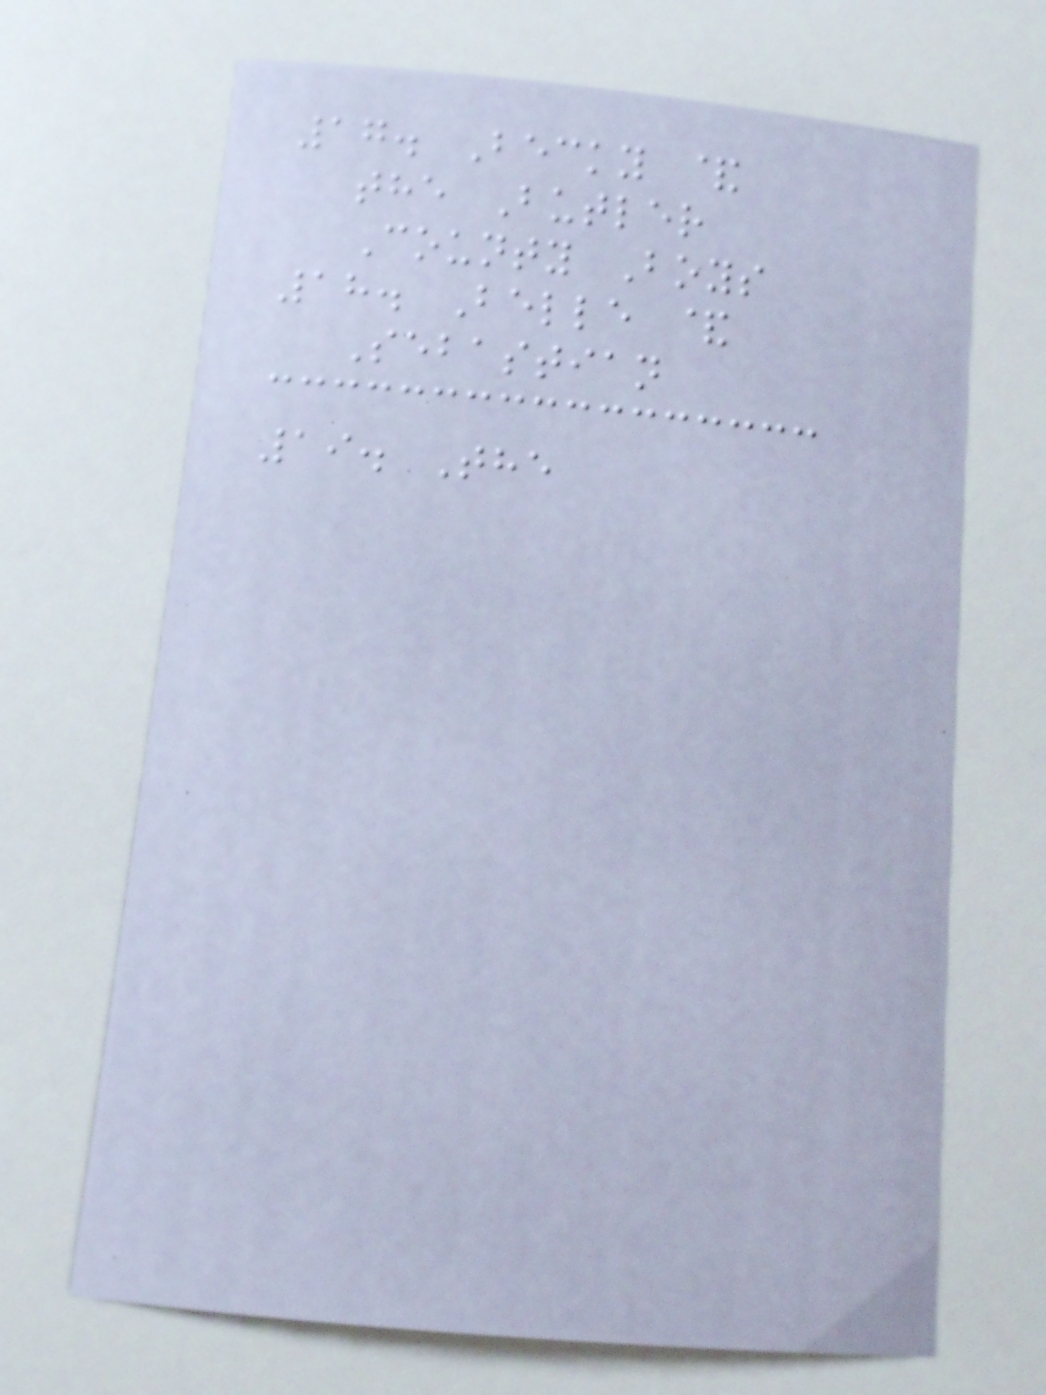17. Becky &
the Butler
County Boys
18. Belle &
Sebastian
19. The
